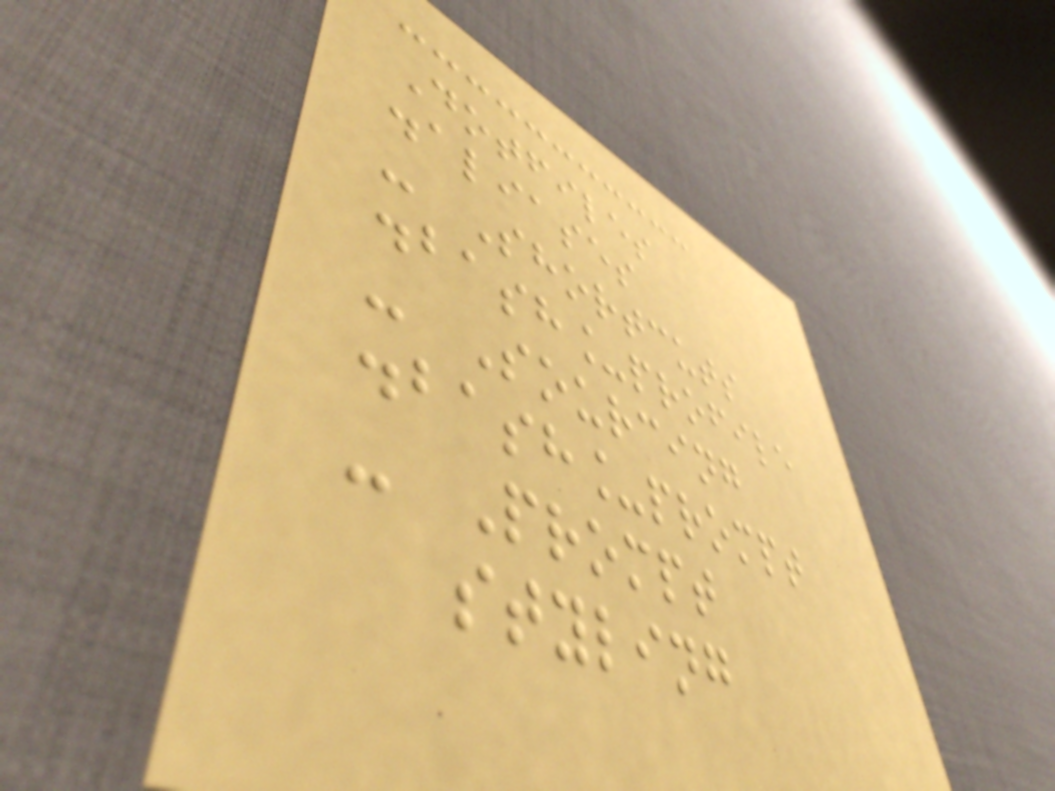Dotfiles
.aliases
- Shortcuts
.bash_profile
- Sourcing
.bash_prompt
- Prompt
styling
